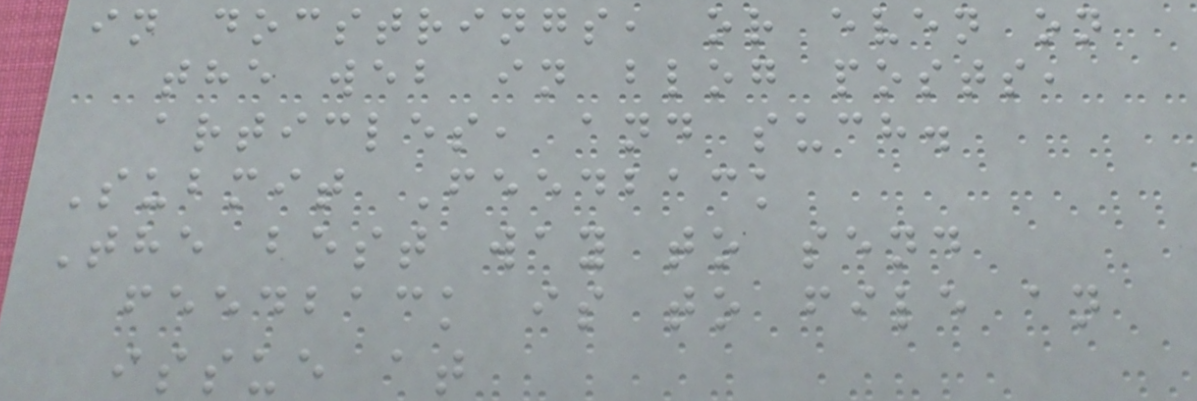in docstrings, or even on
the web in blog posts,
articles, and such.
Submit Feedback
The best way to send
feedback is to file an
issue at
